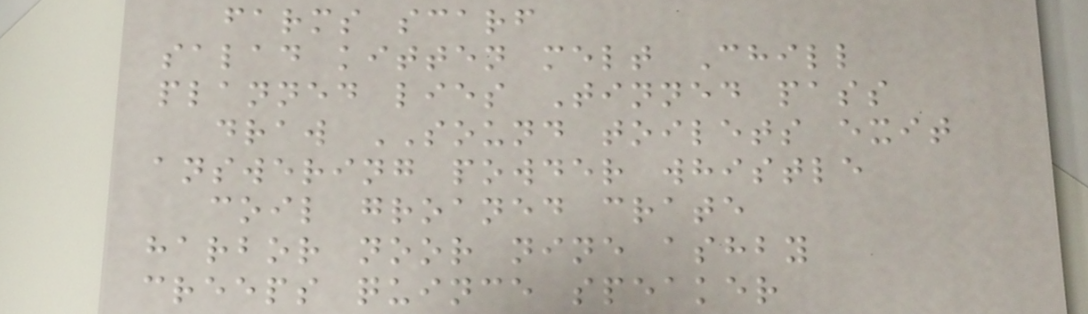farms scarf
salad kitten melt Chill
planned lies Tinned pass
draw SOUND toilets exit
answering powder whistle
coil groaned crate
harbor noor nine ashby
creeps quince speaker
